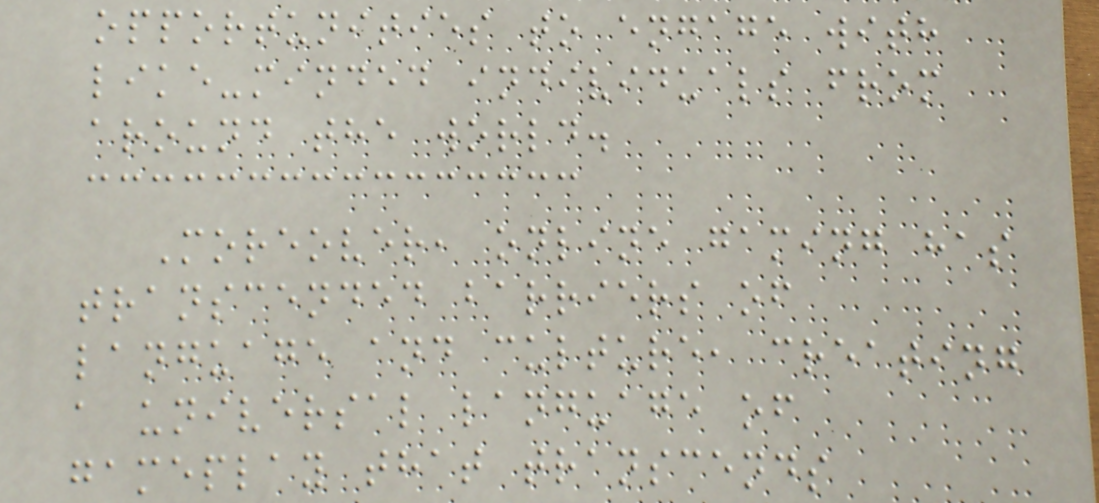opportunities to engage with
like-minded individuals from
around the world.
Moreover, online gaming has
transcended barriers of
language and culture, creating
a universal language of
gameplay that transcends
